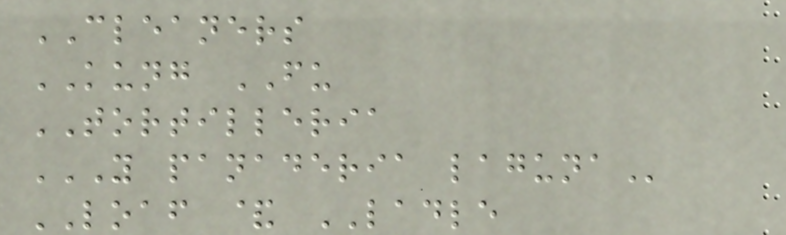CLEANERS
KUNG FU
TORTILLERIA
Y PANADERIA LAGUNA
LOAF & LADLE
